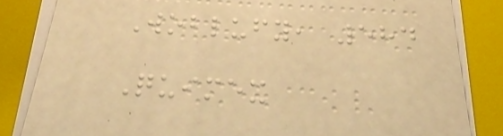Woblufy, 584
Quimex
